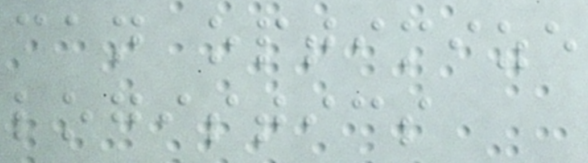can optimize
logistics
